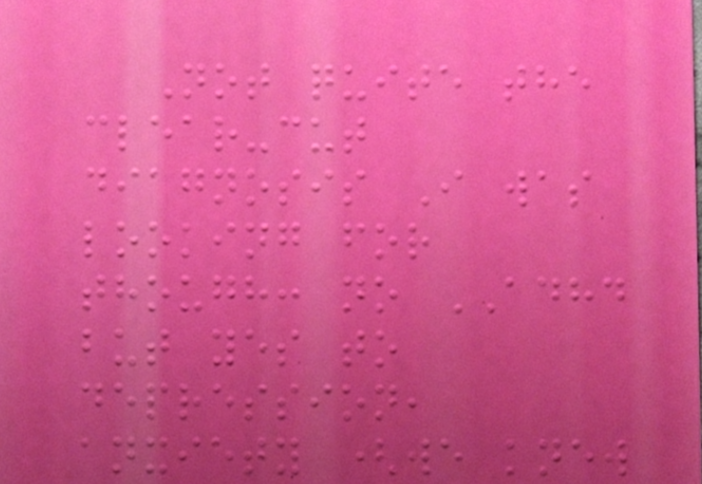Not quite the
clear-cut
diagnosis I was
looking for
though: no ADHD
but yes to
depression,
anxiety (we knew
